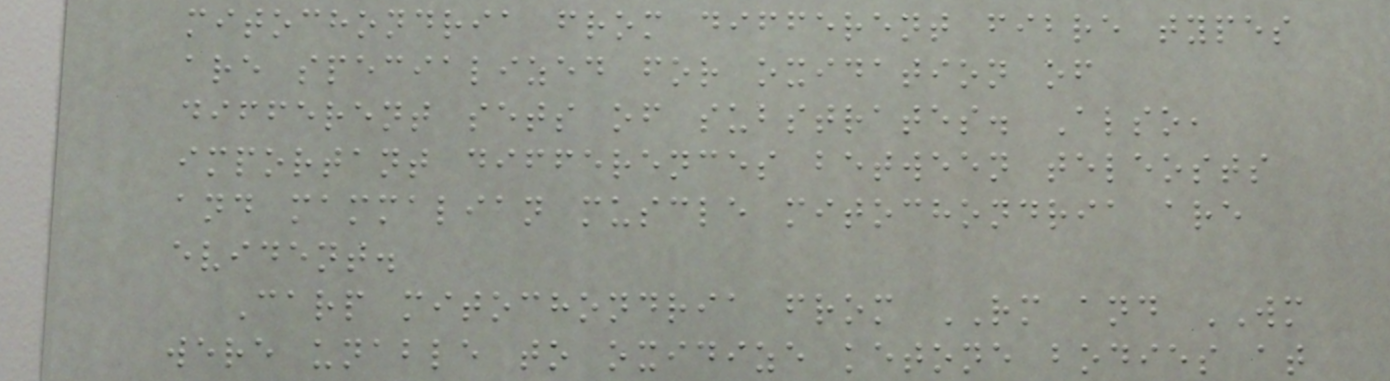mitochondria from different fibre types
are specialized for oxidation of
different sets of substrates. Also,
important differences between teleosts
and mammalian muscle mitochondria are
evident.
Carp mitochondria from RM and WM
were unable to oxidize ketone bodies at
